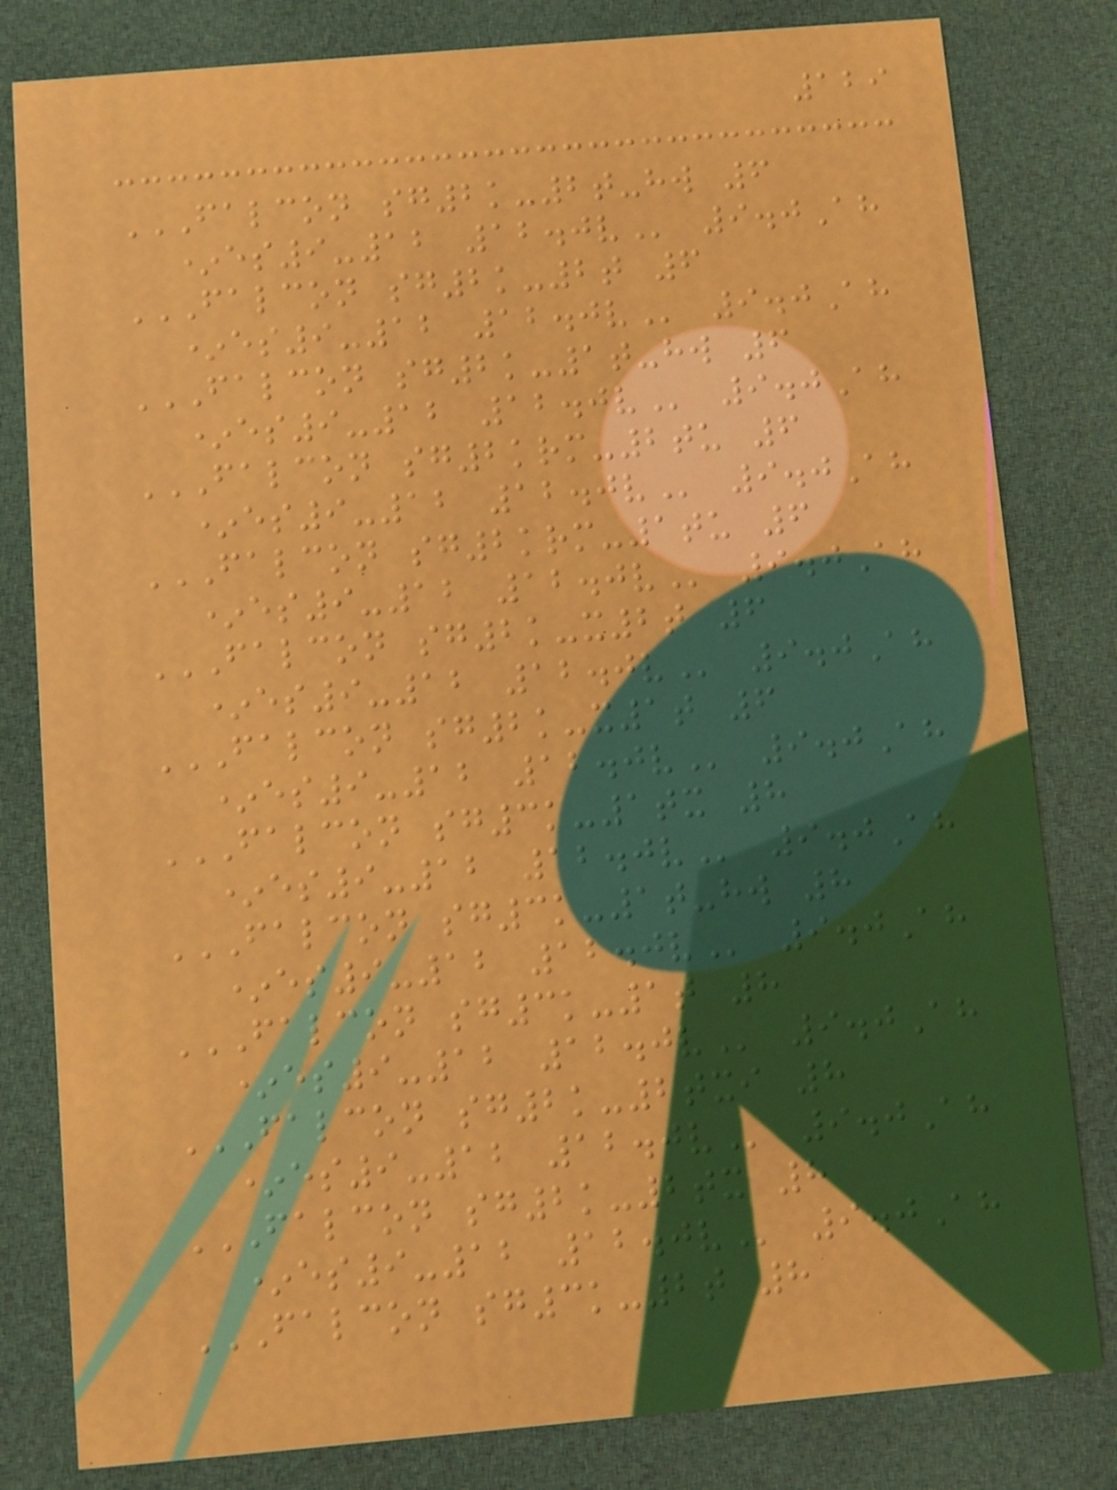129
FALCON SG2K-2T-HW 6
*ES9-12 12.0V 9.0Ah
FALCON SG2K-2T 6
*ES9-12 12.0V 9.0Ah
FALCON SG2K-1T-HW 6
*ES9-12 12.0V 9.0Ah
FALCON SG2KRM-2TU 6
*ES9-12 12.0V 9.0Ah
FALCON SG2KRM-1TU 6
*ES9-12 12.0V 9.0Ah
FALCON SG2K-X2T 6
*ES9-12 12.0V 9.0Ah
FALCON SG2K-X1T 6
*ES9-12 12.0V 9.0Ah
FALCON SG3K-1TX 8
*ES9-12 12.0V 9.0Ah
FALCON SG3K-1T-HW 8
*ES9-12 12.0V 9.0Ah
FALCON SG3K-1T 8
*ES9-12 12.0V 9.0Ah
FALCON SG2K-2TXI 8
*ES9-12 12.0V 9.0Ah
FALCON SG2K-2TX 8
*ES9-12 12.0V 9.0Ah
FALCON SG3K-2T 8
